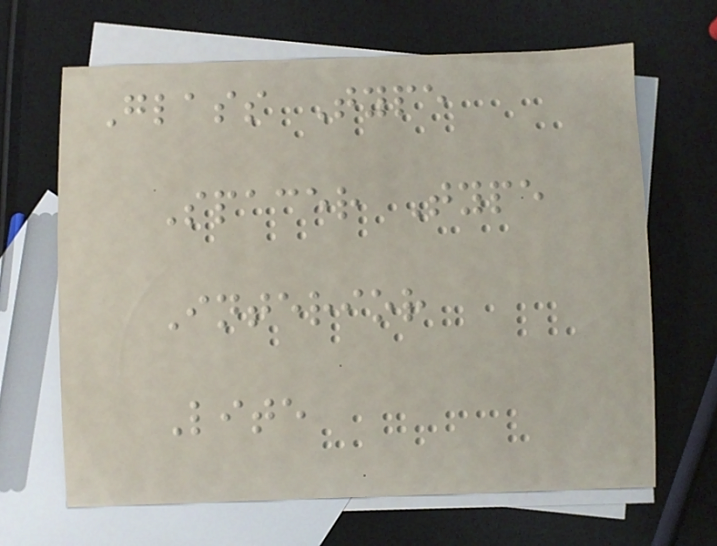Glass Type
Spacer Type
Interior
Lite
